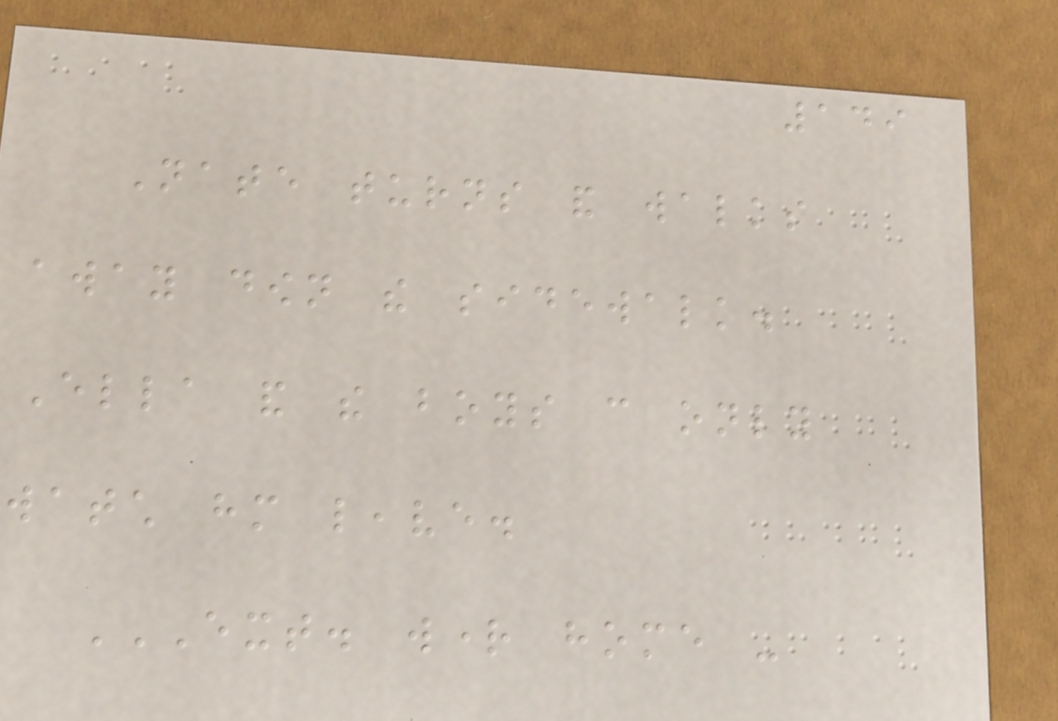149
Nate turns and walks
away down the sidewalk.
Ella and the boys can only
watch him leave.
EXT. WRIGHT HOME -
